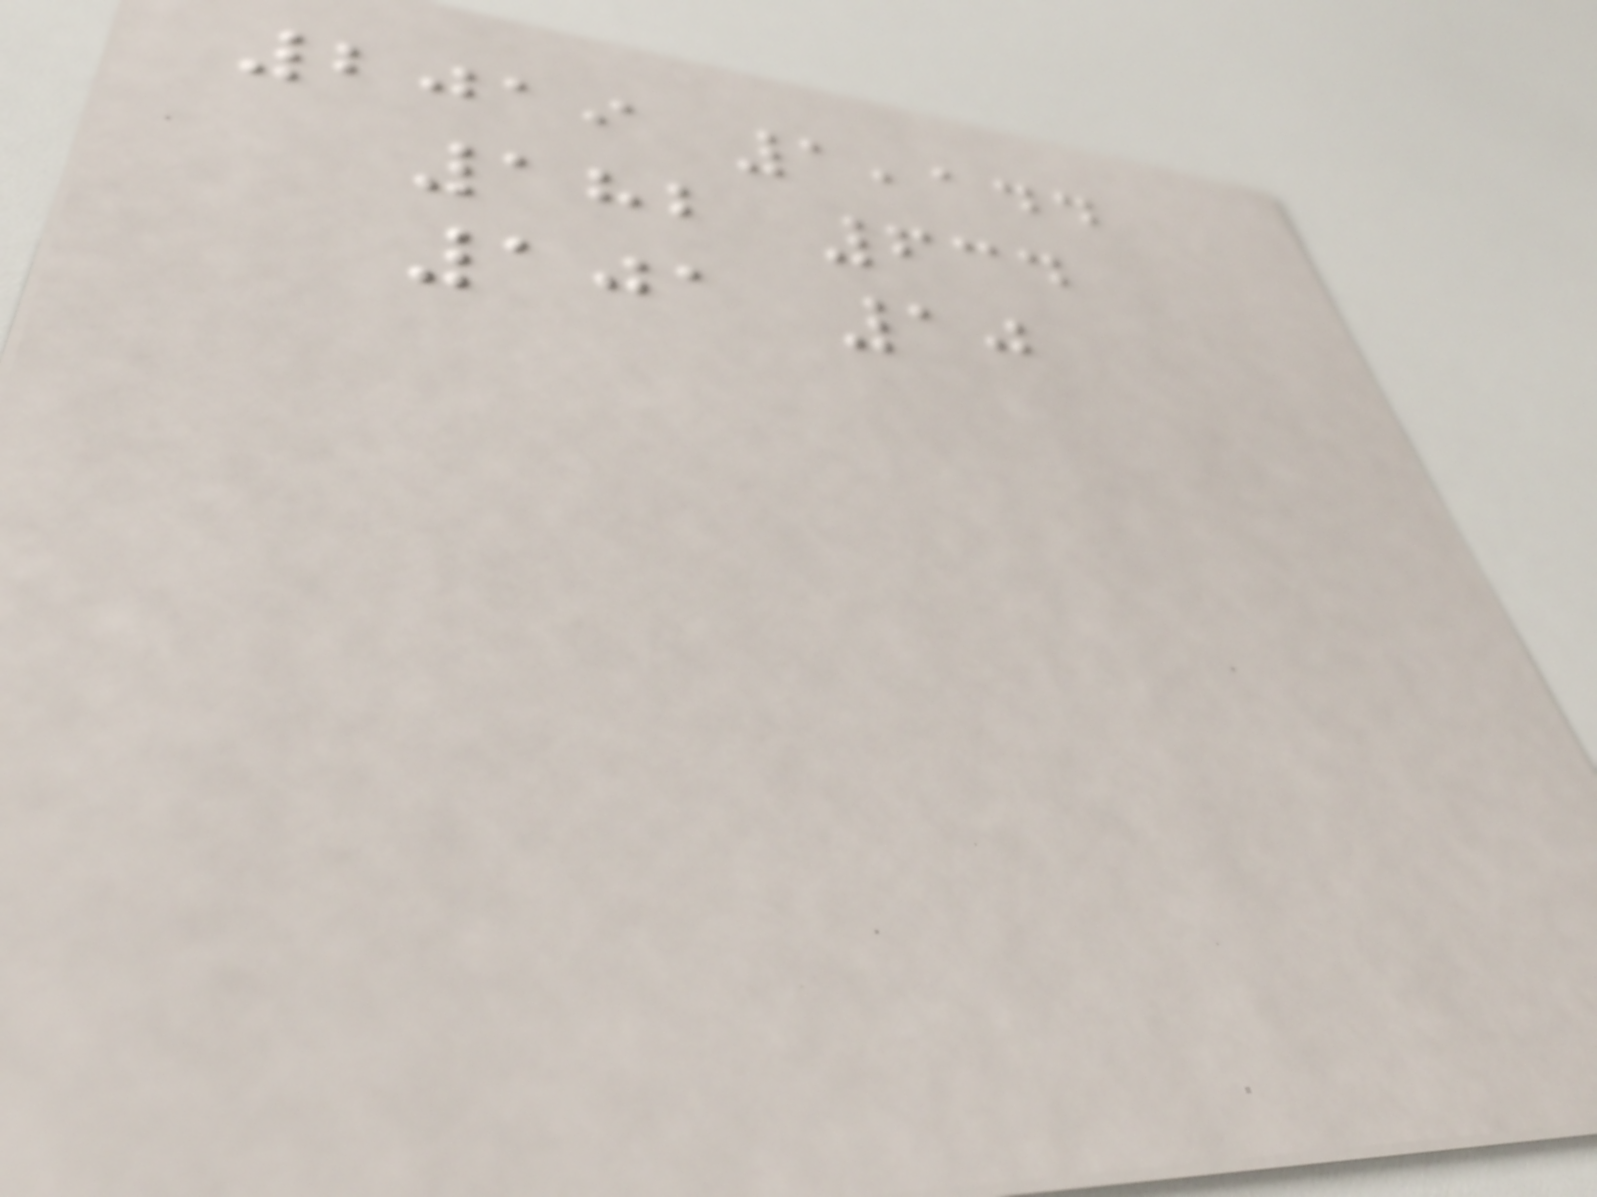2019 1,144
182 634
101 10
